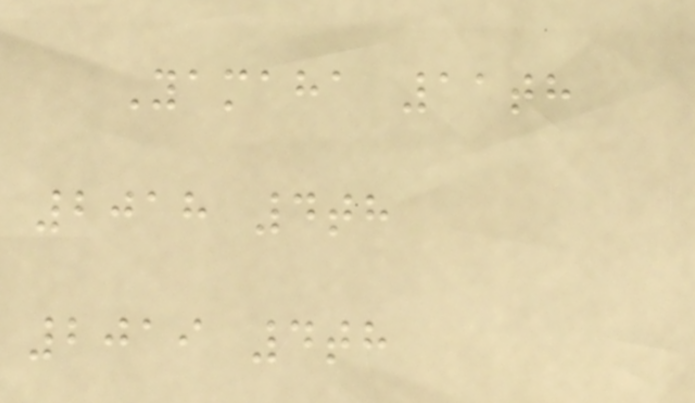Yamaha 11th
2018 4th
2019 4th
